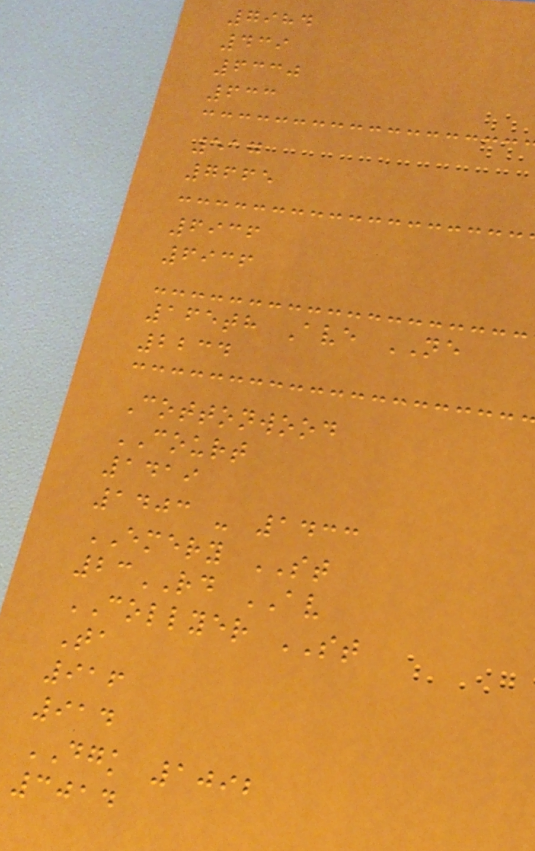7984
439
6330
633
517
7665
6936
6936
165th Ave NE
2234
Cottonwood
COURT
1419
1403 - 1433
EMERY ST
23RD AV
COLLYER ST
Ta
916
914
DGK 1092
3014
